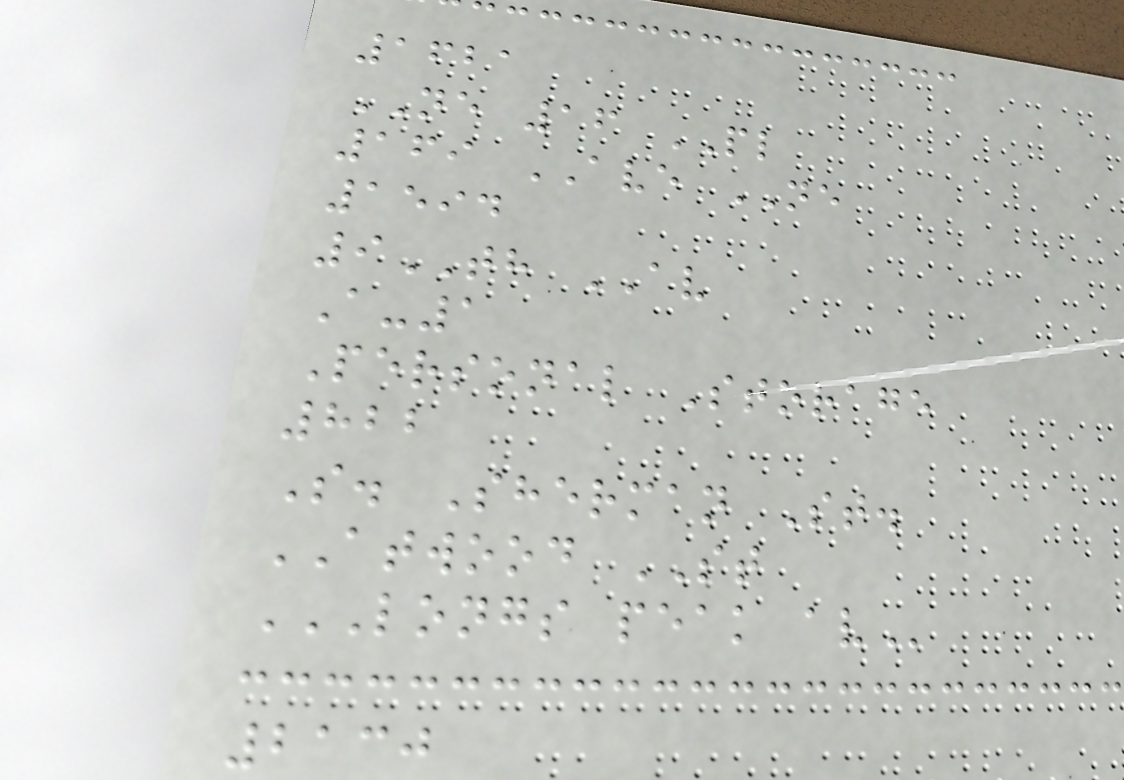1621
NE 16 PL
169 AVE NE
1594
9TH AV
A-1
Personal Storage
822
S. Sherman St.
ATWOOD ST
LONGS PEAK AV
2130
